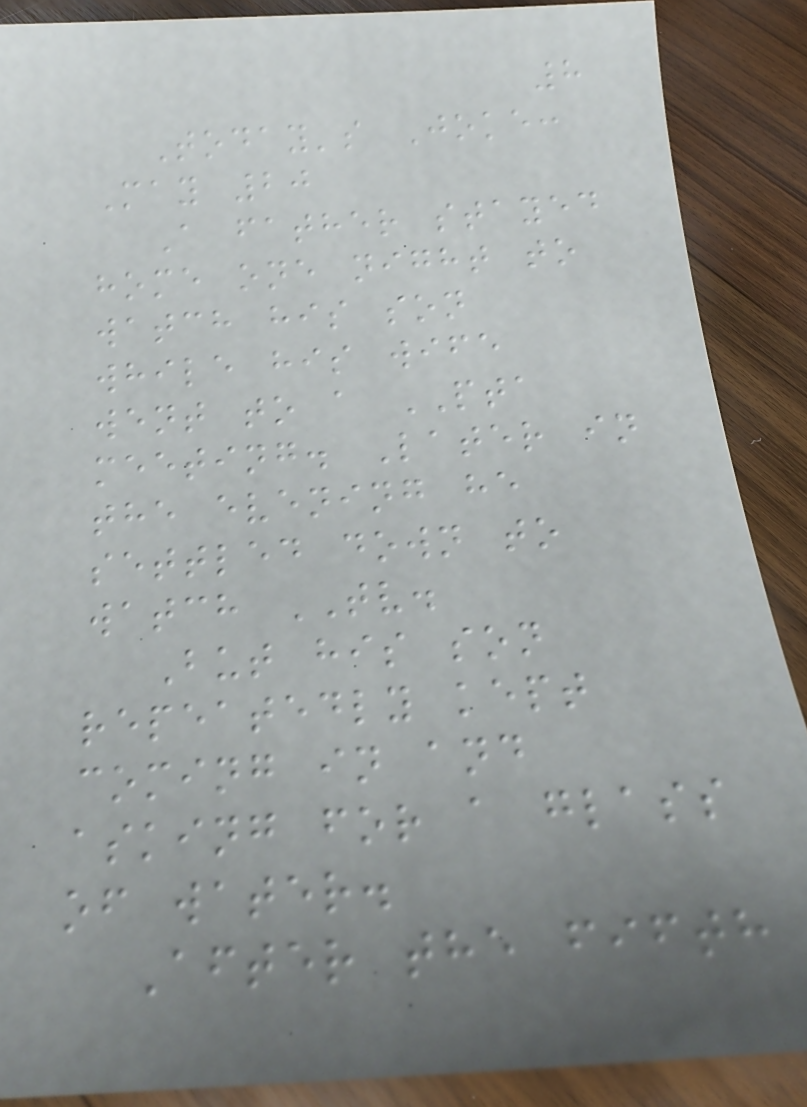8
Today's Joke:
May 20
A father stayed
home one night to
watch his son
while his wife
went to a PTA
meeting. Later in
the evening he
settled down to
watch TV.
But his son
repeatedly kept
coming in and
asking for a glass
of water.
After the fifth
